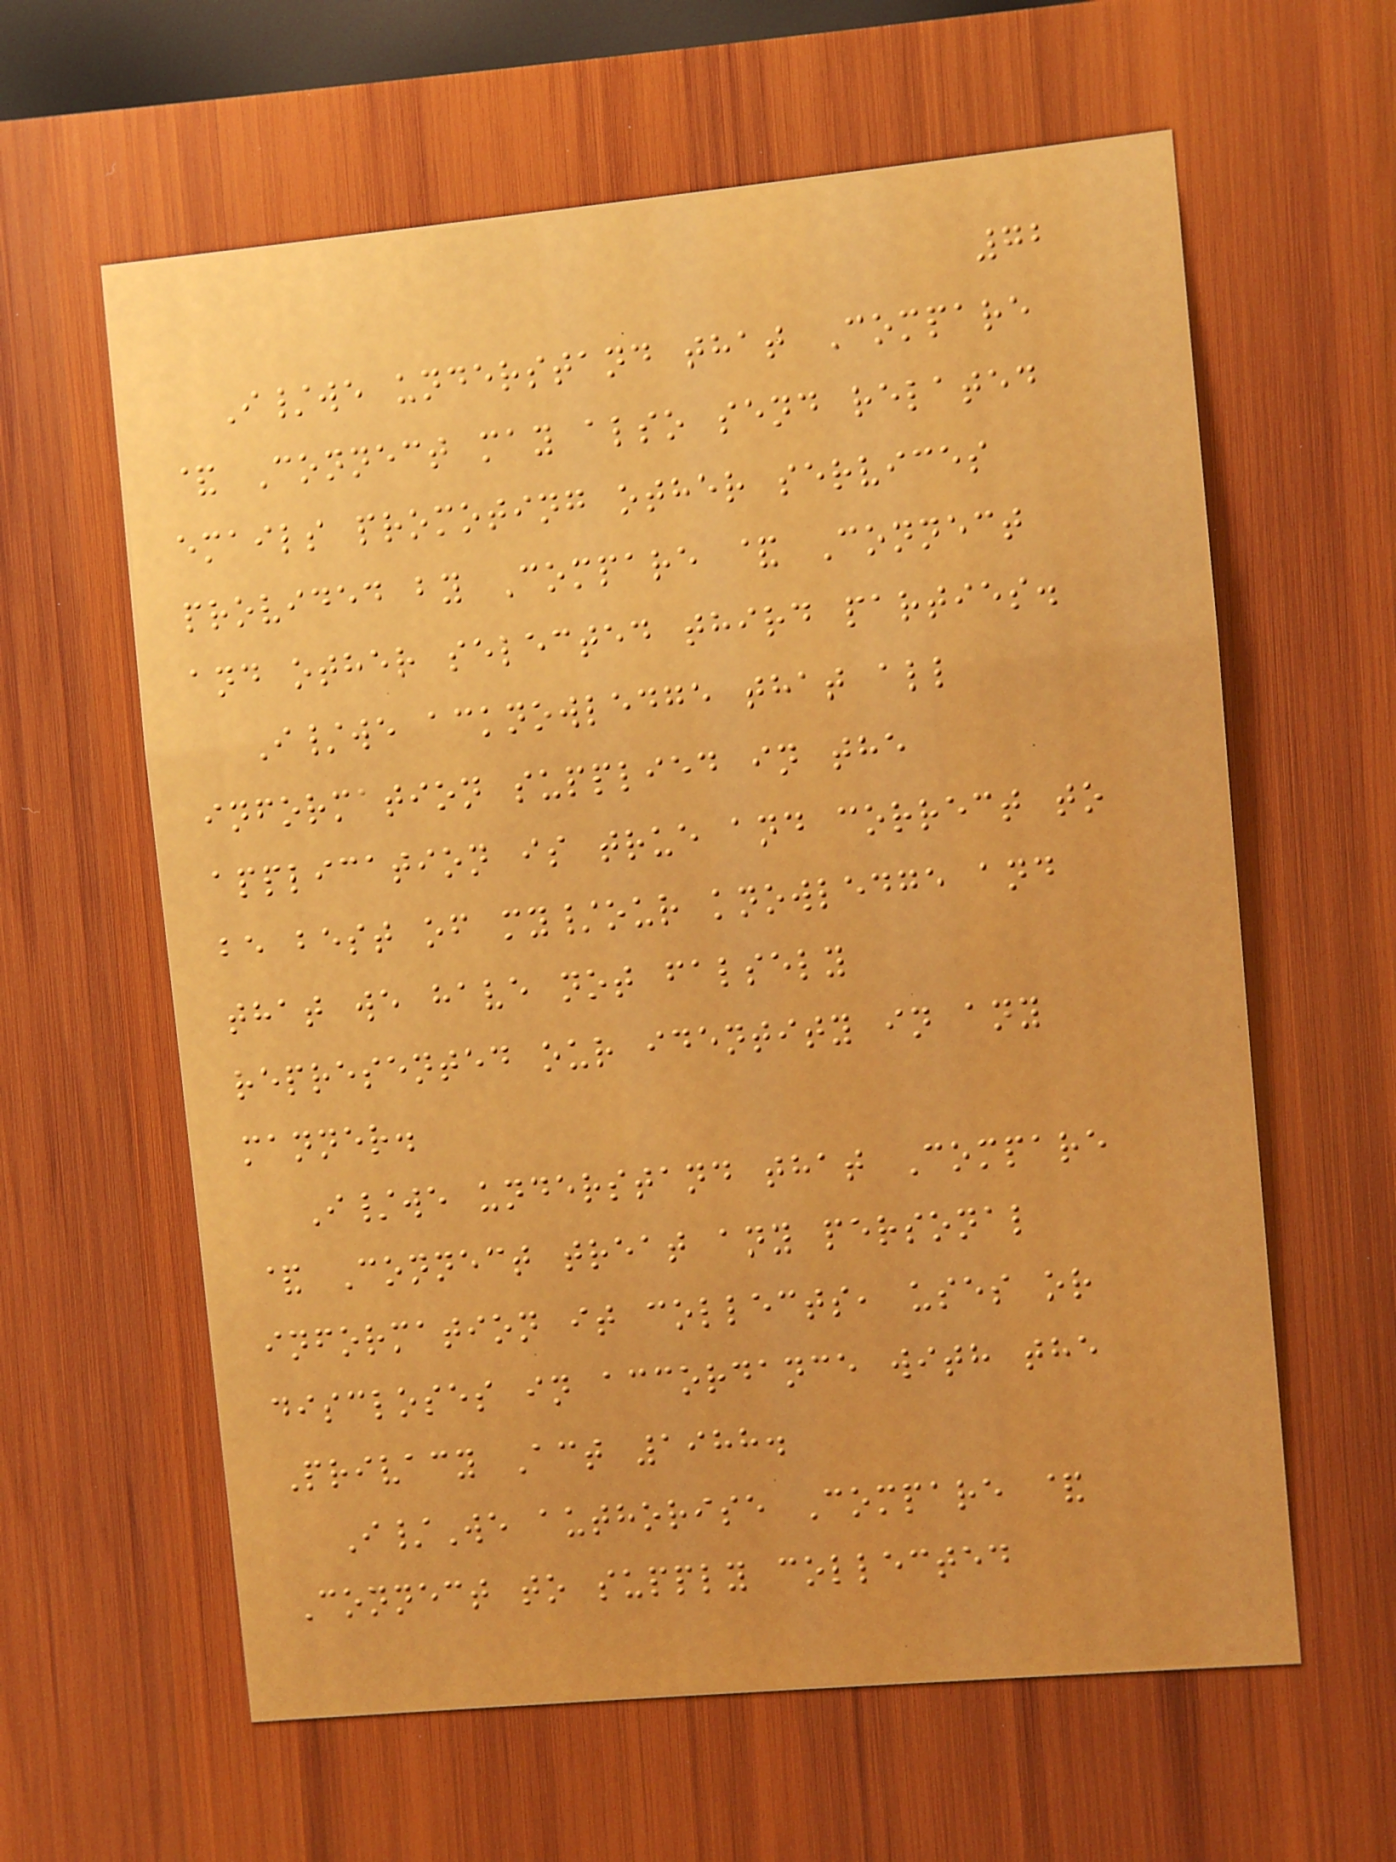72
I/we understand that Compare
& Connect may also send related
emails promoting other services
provided by Compare & Connect
and other selected third parties.
I/we acknowledge that all
information supplied in the
application is true and correct to
be best of my/our knowledge and
that we have not falsely
represented our identity in any
manner.
I/we understand that Compare
& Connect treat any personal
information it collects, uses or
discloses in accordance with the
Privacy Act 1988.
I/We authorise Compare &
Connect to supply collected
